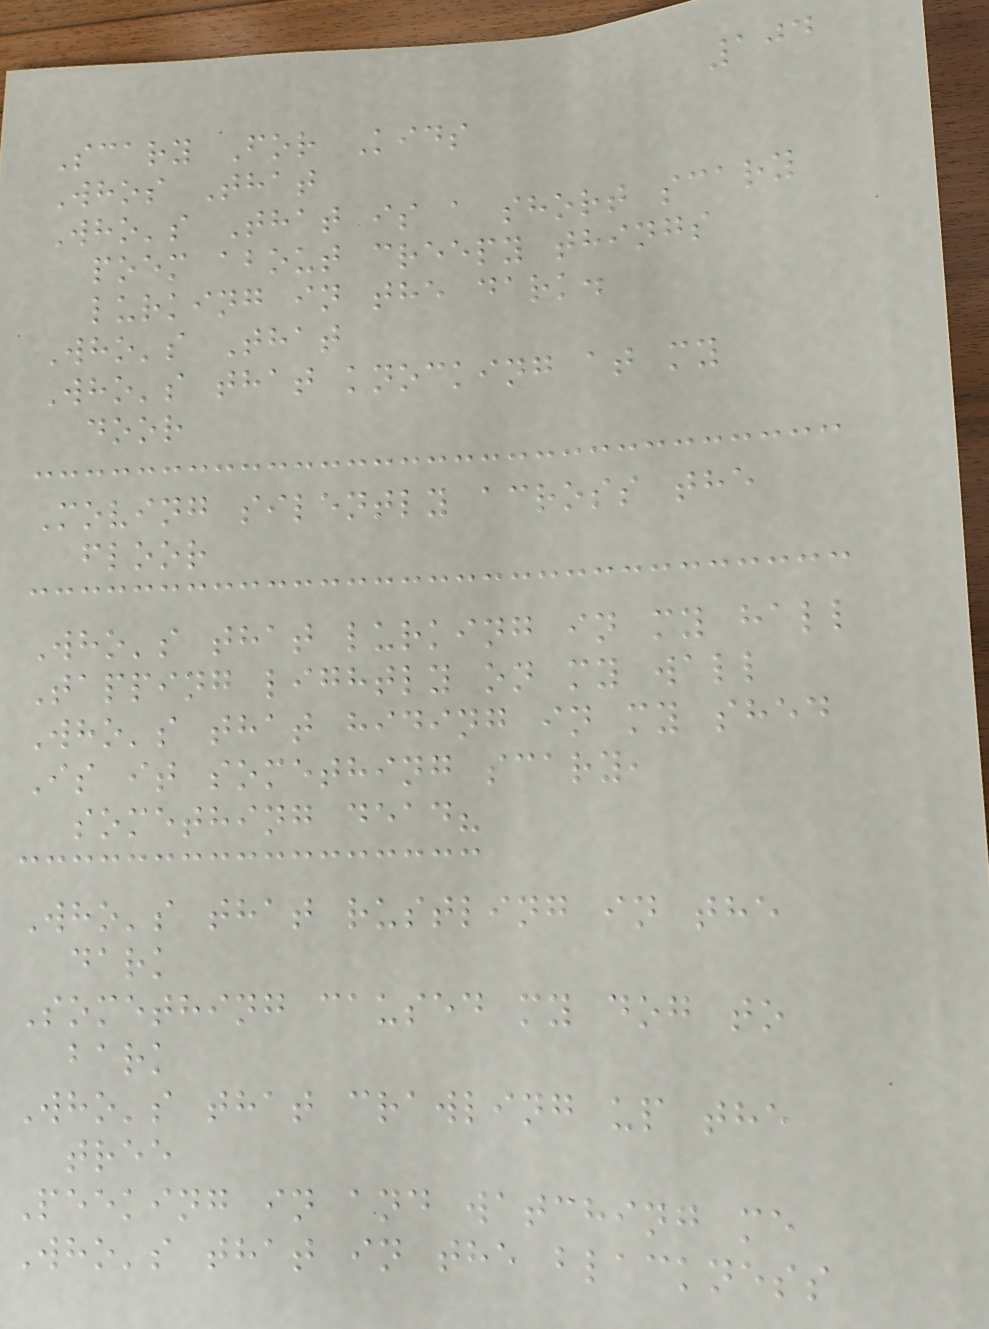104
Scary For Kids
Whos That
Who's That is a short scary
poem about creepy things
lurking in the dark.
Who's That
Who's that knocking at my
door
Moving silently across the
floor
Who's that lurking in my hall
Tapping lightly on my wall
Who's that hiding in my shed
Is it something scary,
something dead?
Who's that rustling in the
dark
Something caused my dog to
bark
Who's that crawling up the
tree
Peeking in and watching me
Who's that in the blackness
